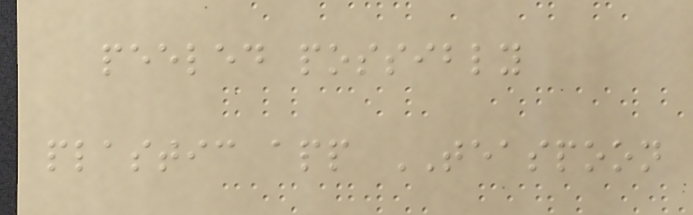peeled possibly
plastic app TEASPOON
